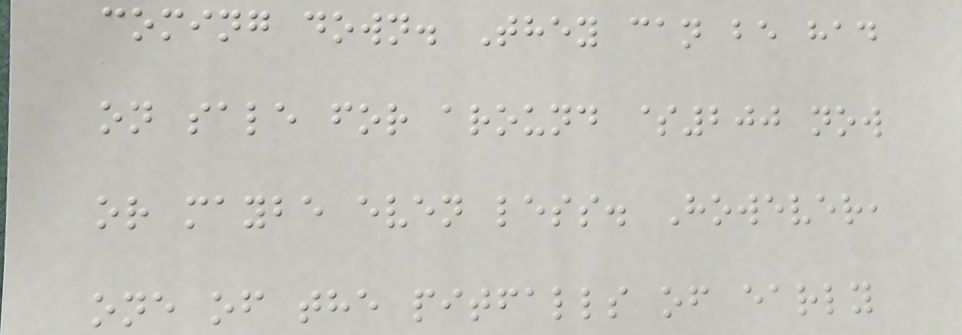coming down. They can be had
on sale for around $200 now
or maybe even less. However,
one of the pitfalls of early
